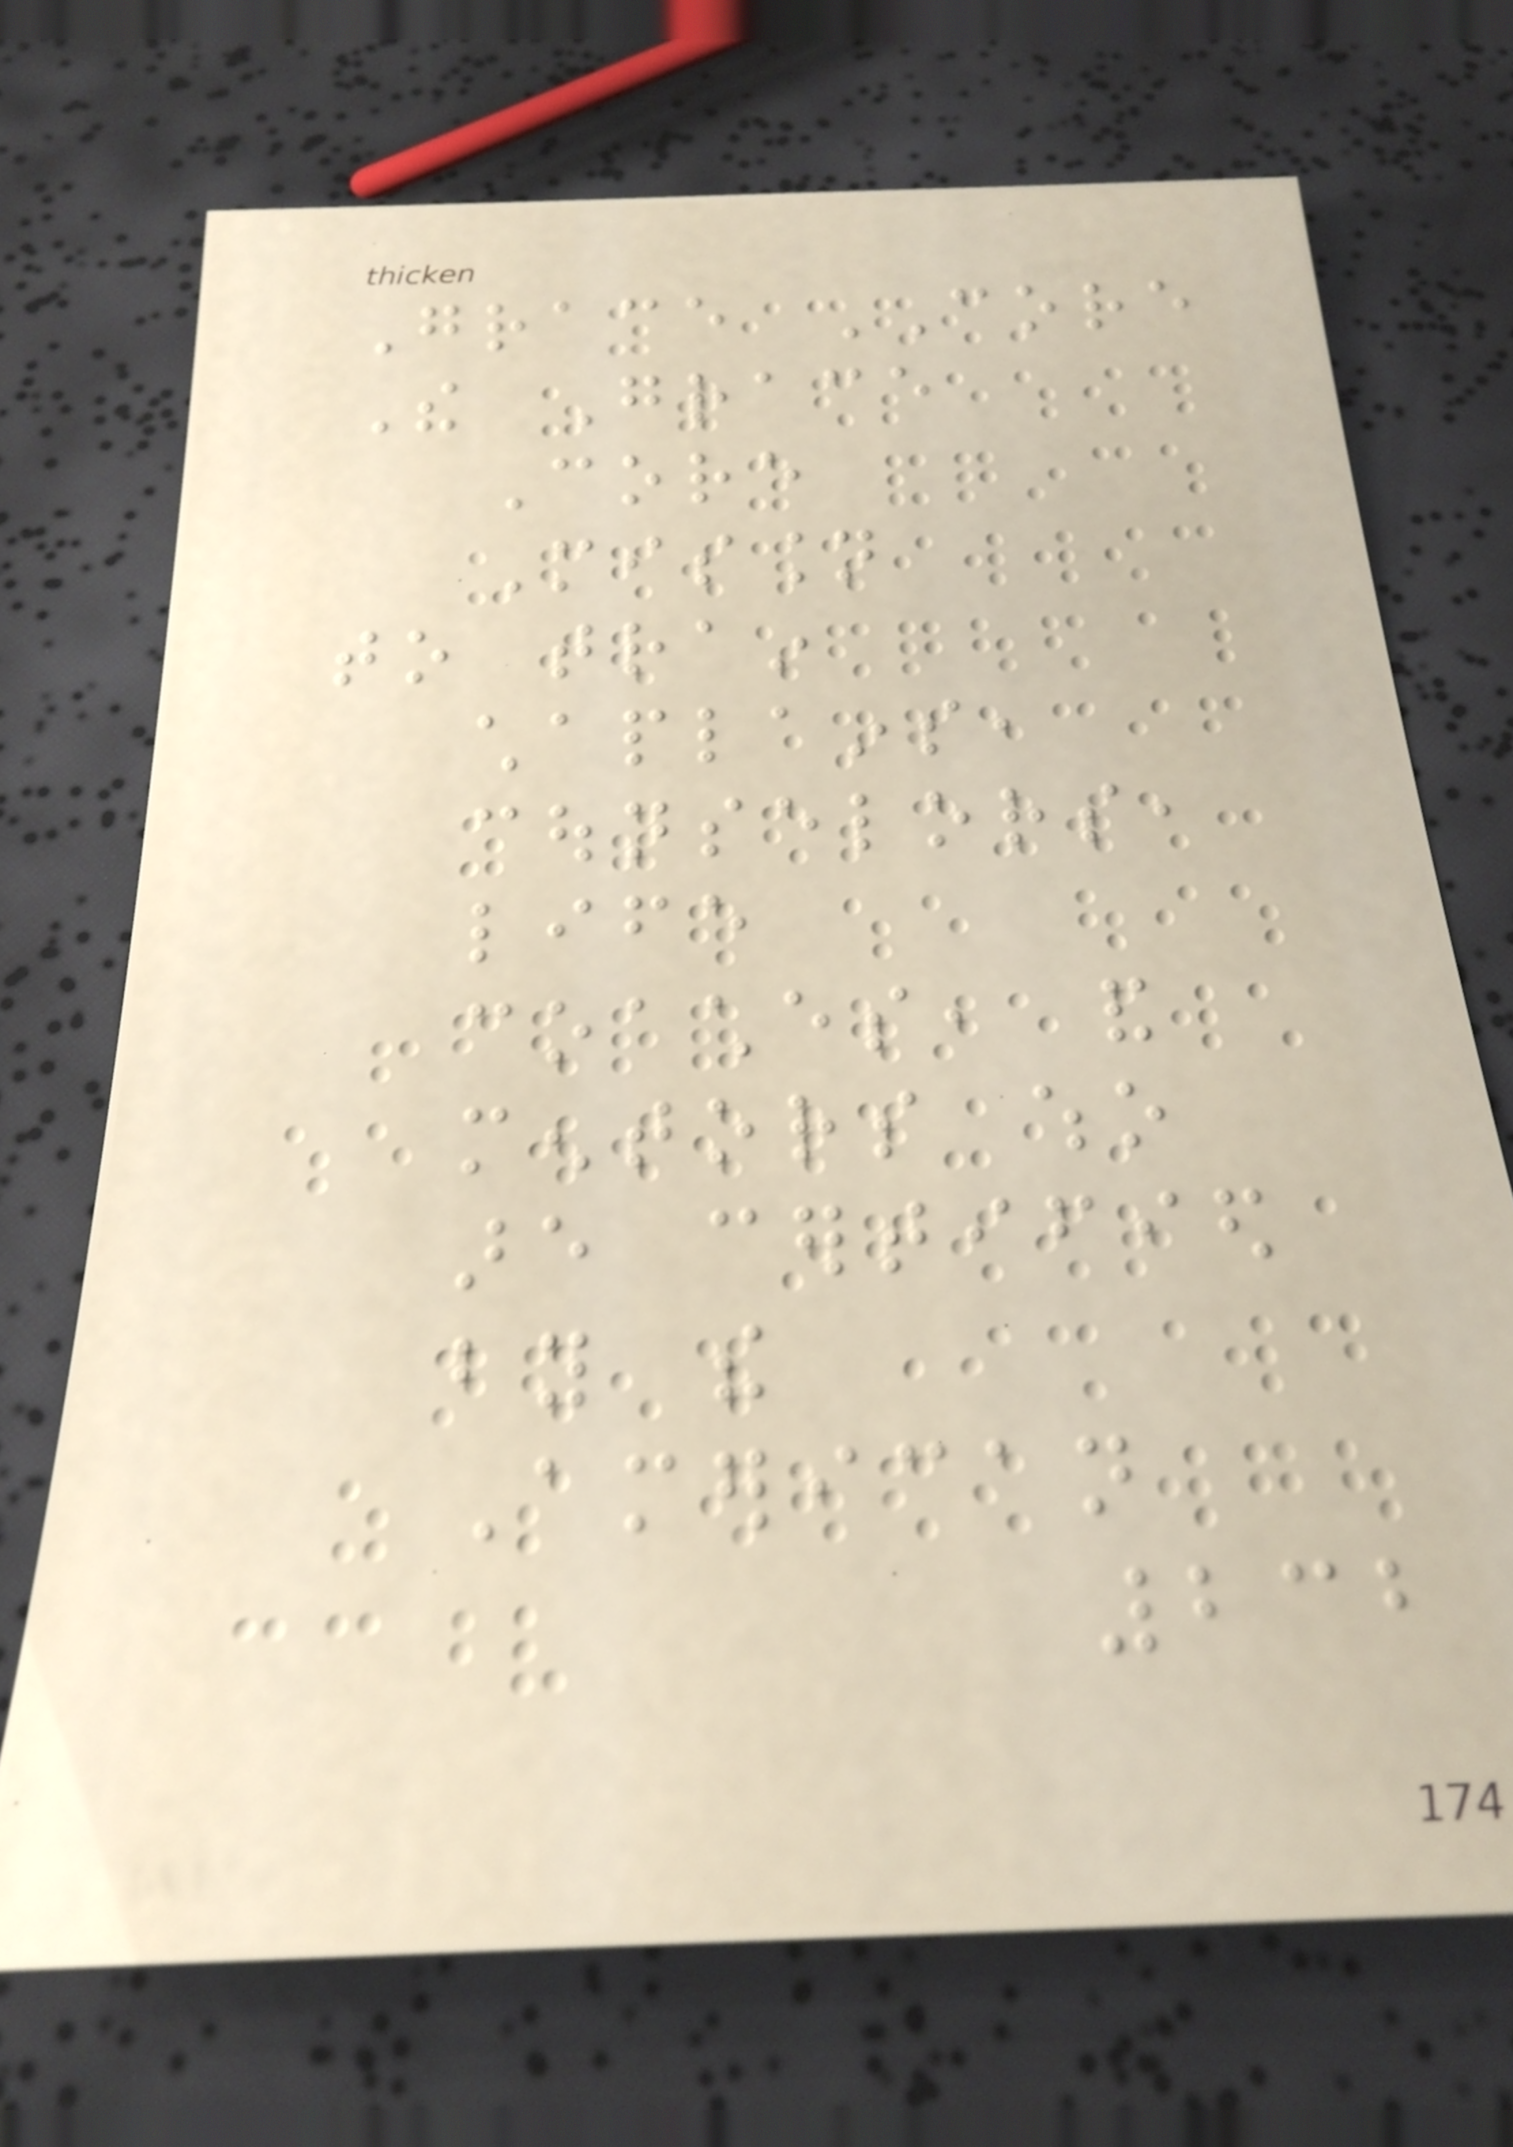Grace CORE
The Grace
Core
Mission
to train
chaplains,
counselors,
life
coaches, and
mentors who
are certified
by the
American
232
